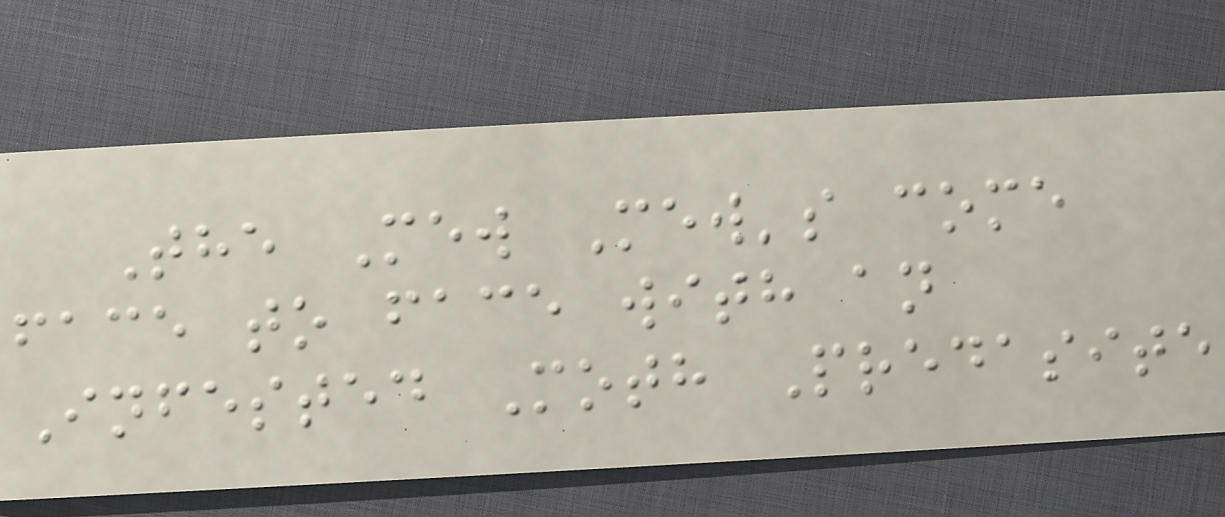The Mew Mew's come
face to face with an
Infested Moth Predasite
